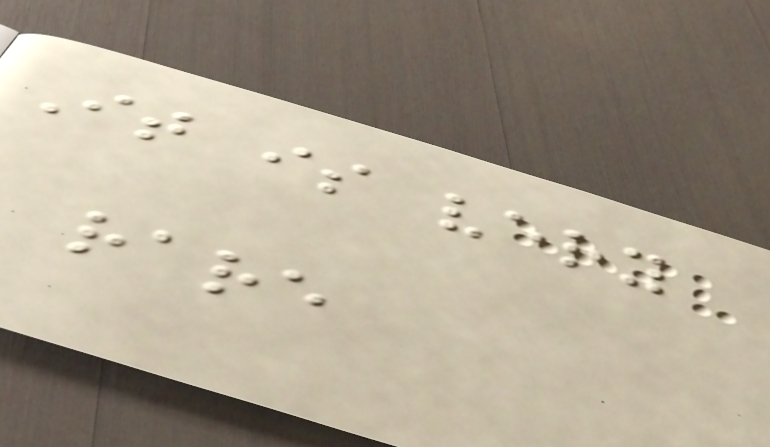It is very
rare
